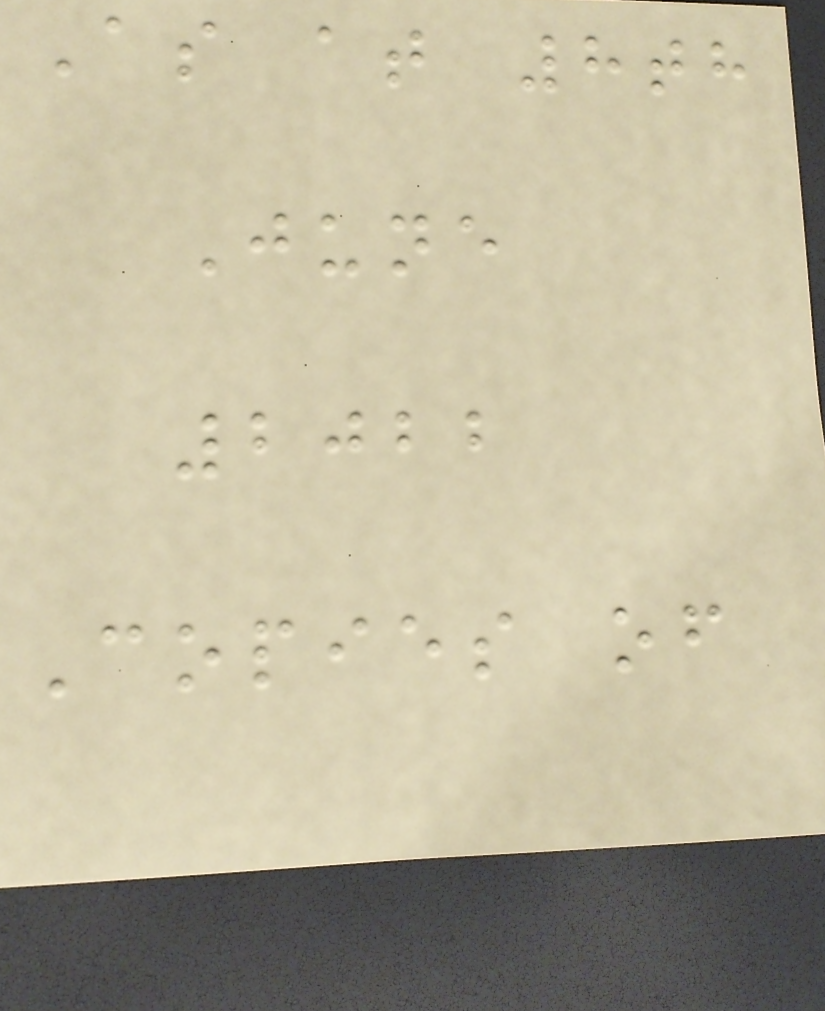As at 8th
June
2022
Copies of
